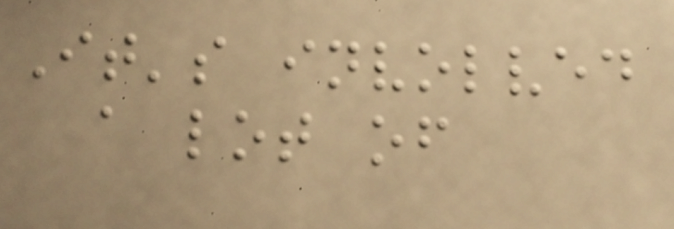It's involved
a lot of
